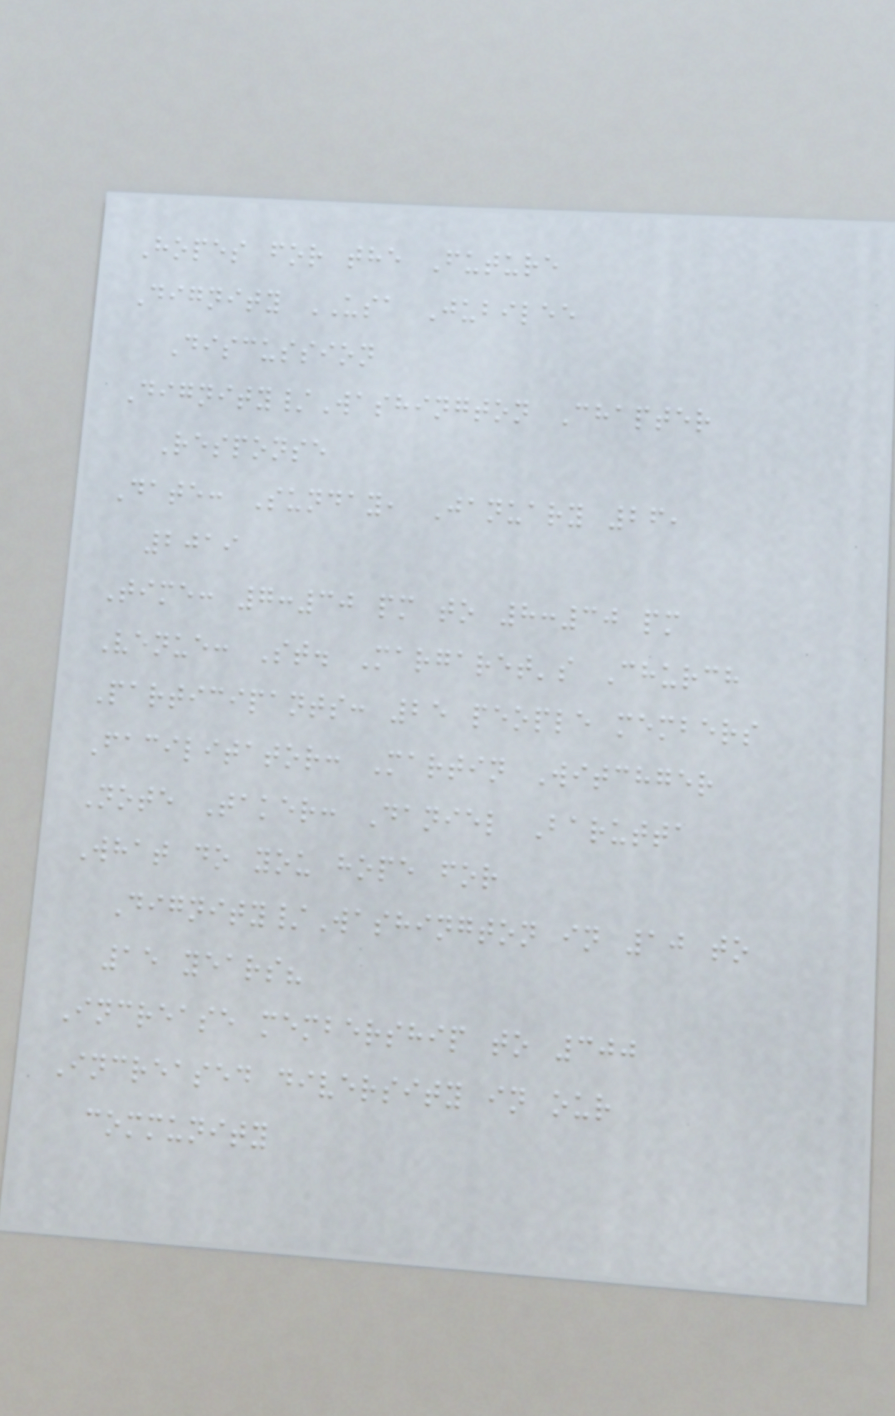Hopes for the Future
Dignity USA Jubilee
Discussion
Dignity/Washington Chapter
Response
Date: Sunday, January 26,
2019
Time: 7:30 pm to 8:30 pm
Venue: St. Margaret's Church
Participants: 25 people members
Facilitator: Martin Witchger
Note Taker: Daniel Barutta
What do you hope for
Dignity/Washington in 10 to
15 years?
Increase membership to 300
Increased diversity in our
community
